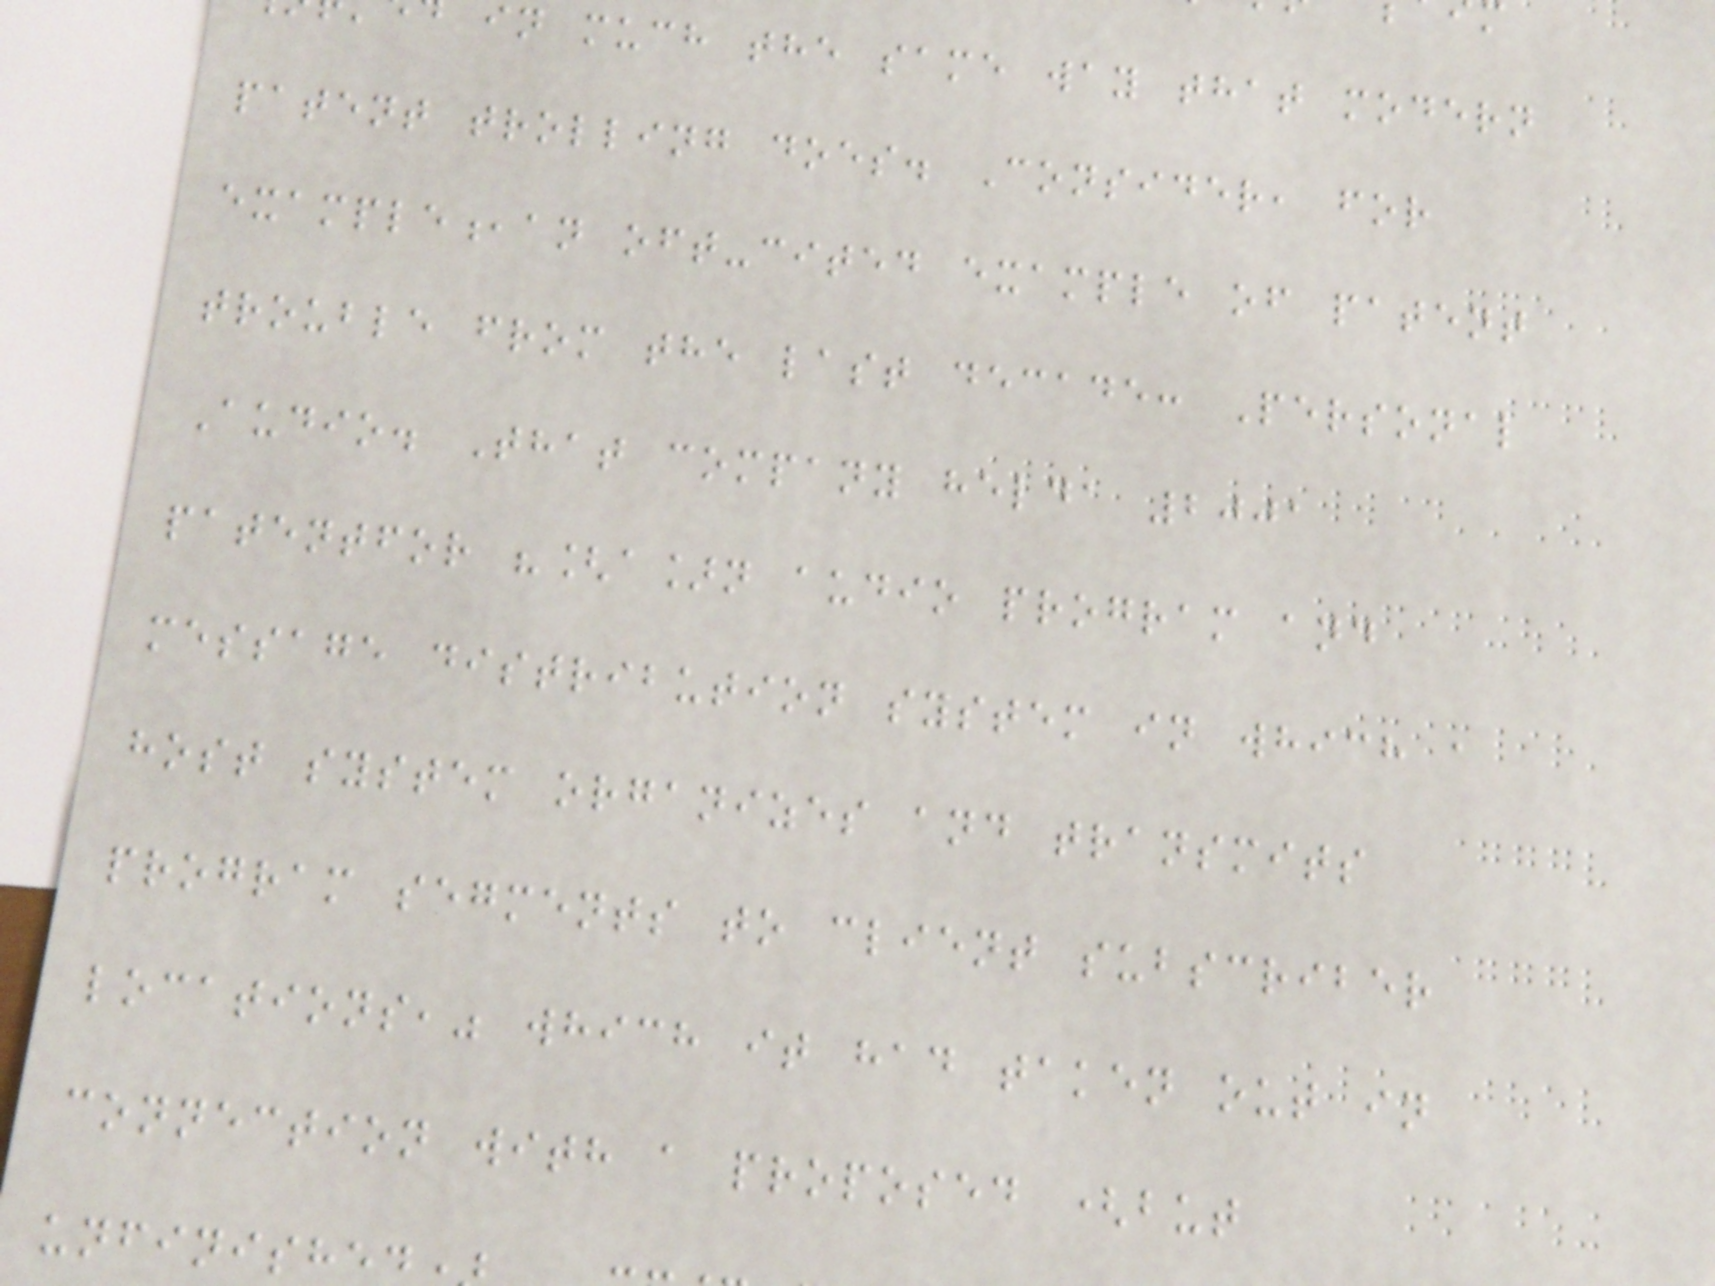in much the same way that modern
patent trolling does. Consider, for
example,an oft-cited example of patent
trouble from the last decade: Personal
Audio. That company helda 2001
patentfor "[a]n audio program and
message distribution system in which a
host system organizes and transmits
program segments to client subscriber
locations," which it had taken out in
connection with a proposed (but
